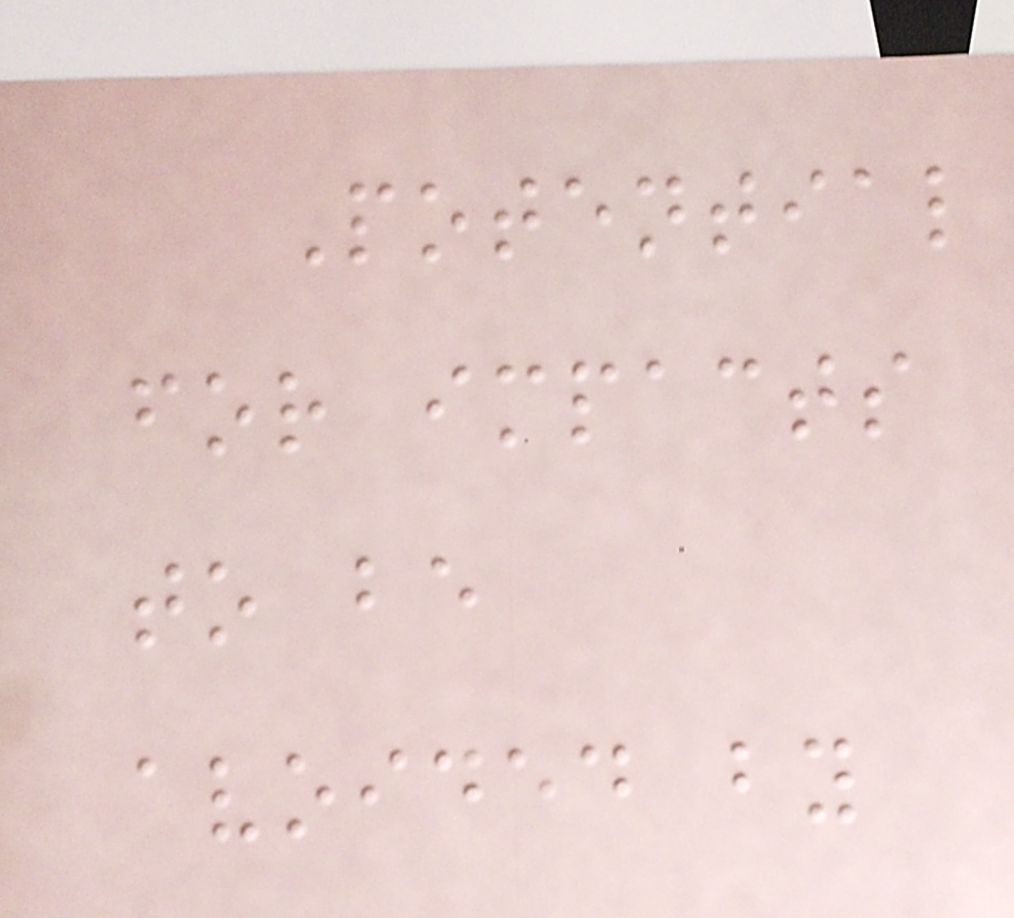Potential
for impacts
to be
avoided by
